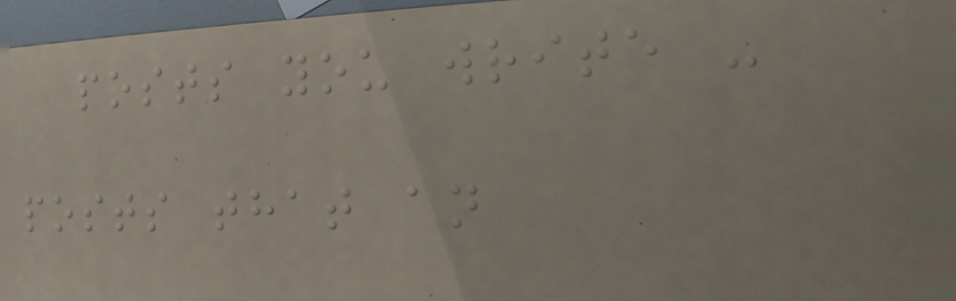posts you write -
posts that an
